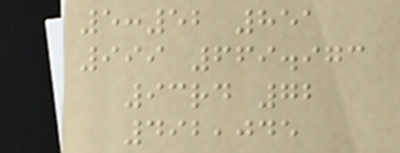5:52 851
999 669.973
93rd 72
492,045
